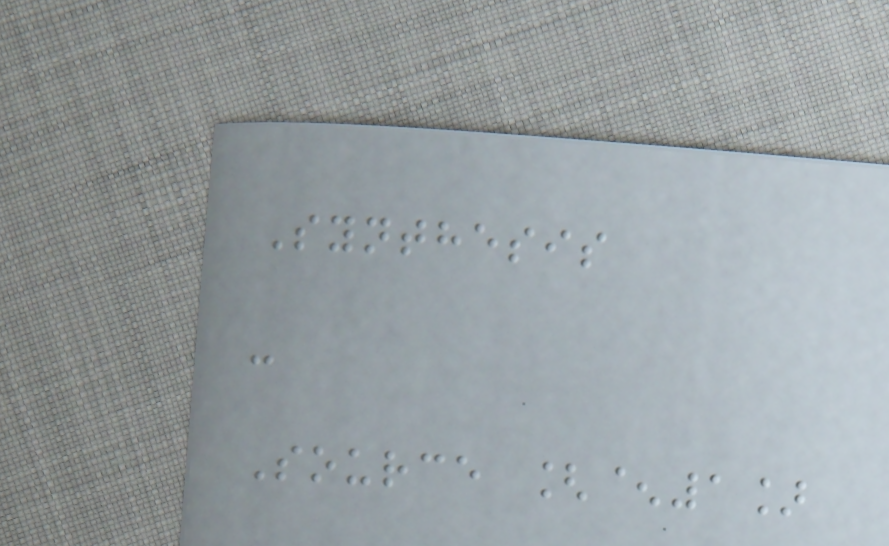Synthesis
-
Source [^1]
